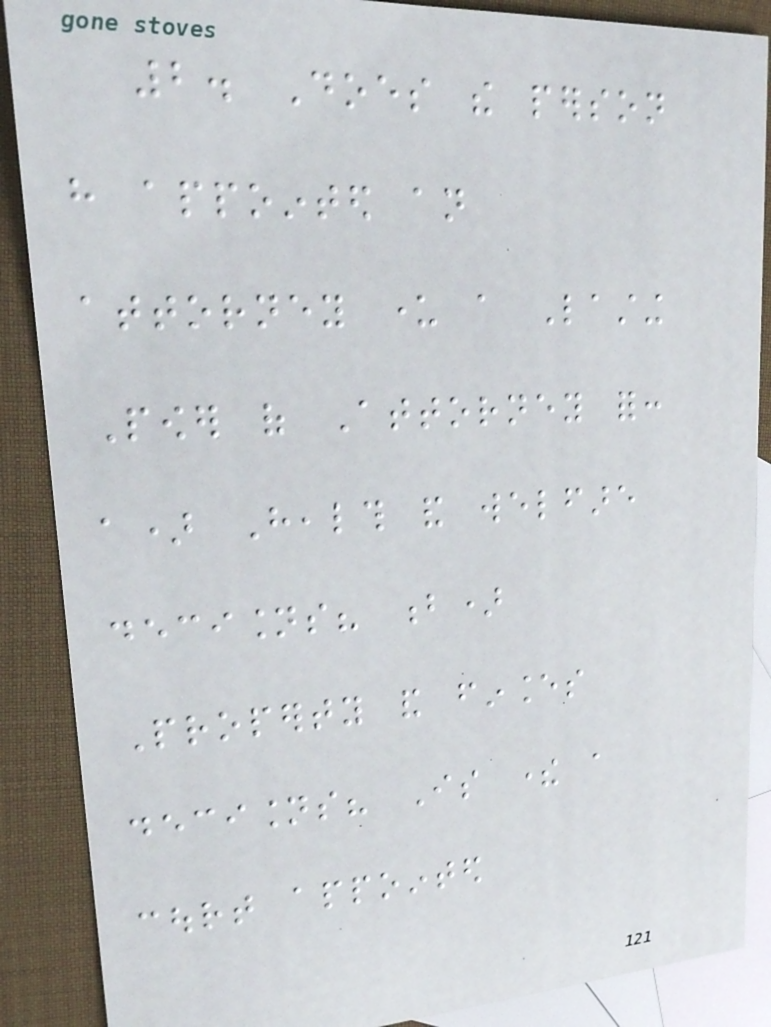2. Does the person
have appointed an
attorney under a Lasting
Power of Attorney for:
a) Health and welfare
decisions? b)
Property and finances
decisions? Is there a
court appointed
